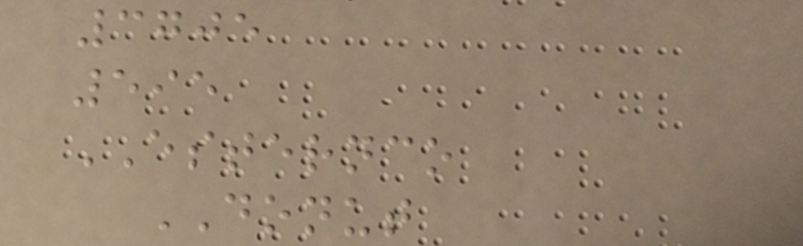3705
595
ESTERNCO
DONUT
